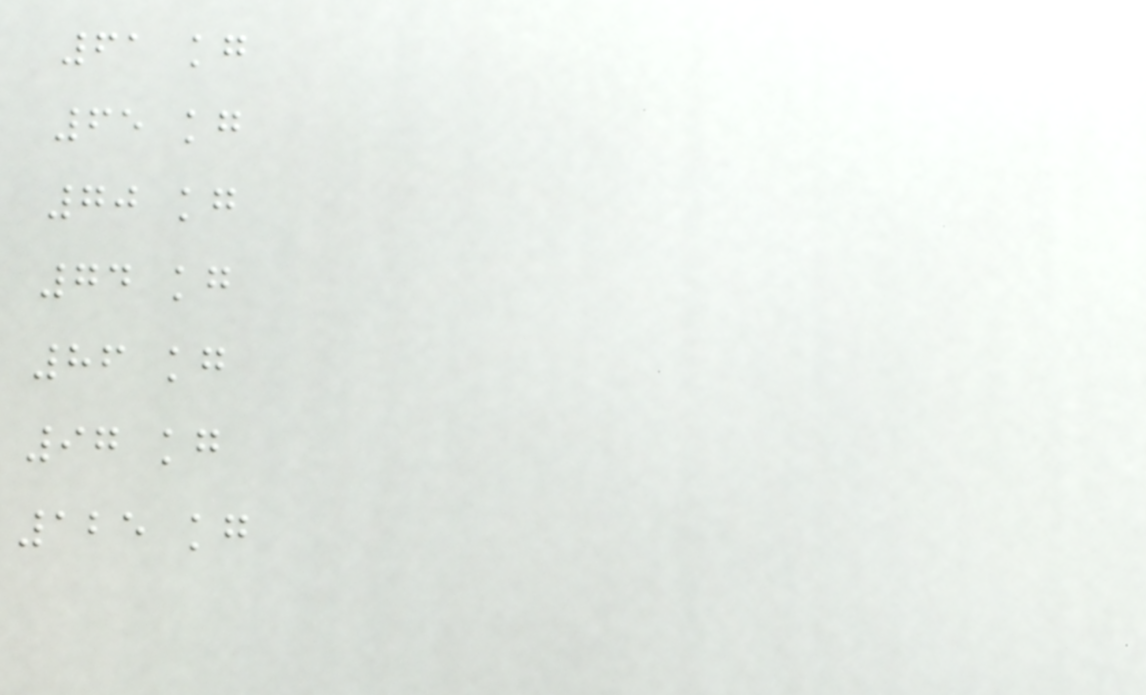61 kg
65 kg
70 kg
74 kg
86 kg
97 kg
125 kg
